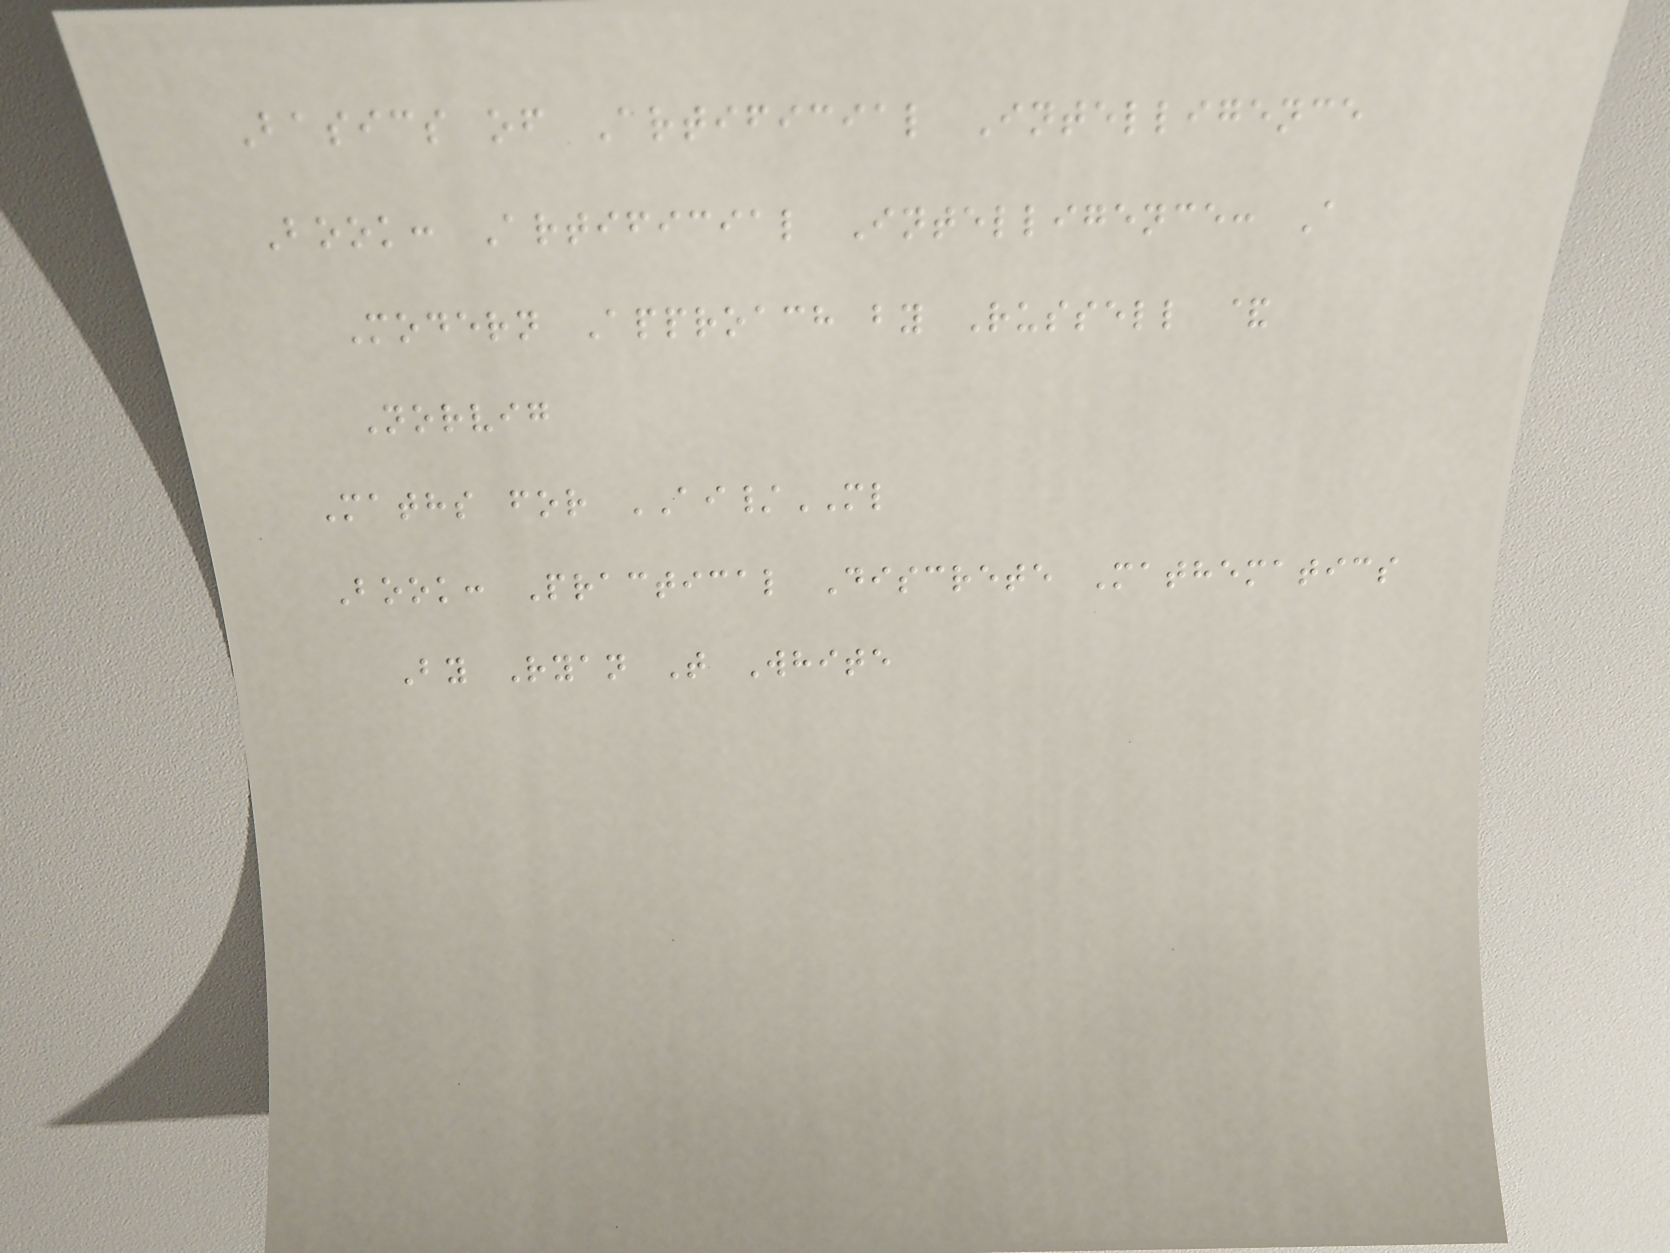Basics of Artificial Intelligence
Book: Artificial Intelligence: A
Modern Approach by Russell &
Norvig
Maths for AI/ML
Book: Practical Discrete Mathematics
By Ryan T White
